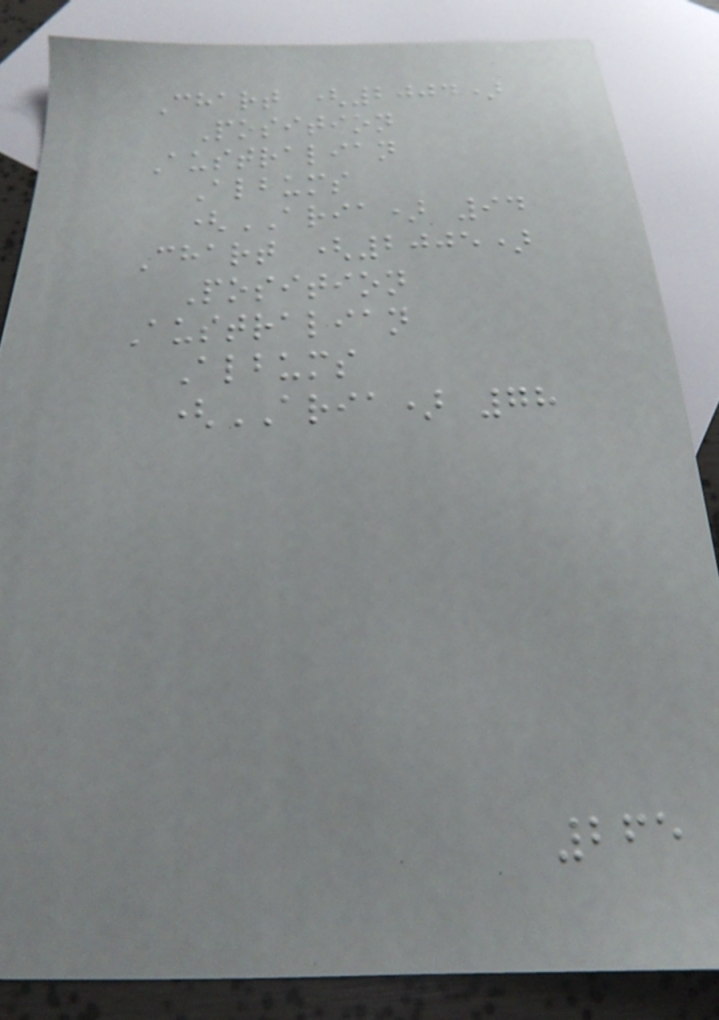Chart (2004)
Position
Australian
Albums
(ARIA) 94
Chart (2005)
Position
Australian
Albums
(ARIA) 78
265
